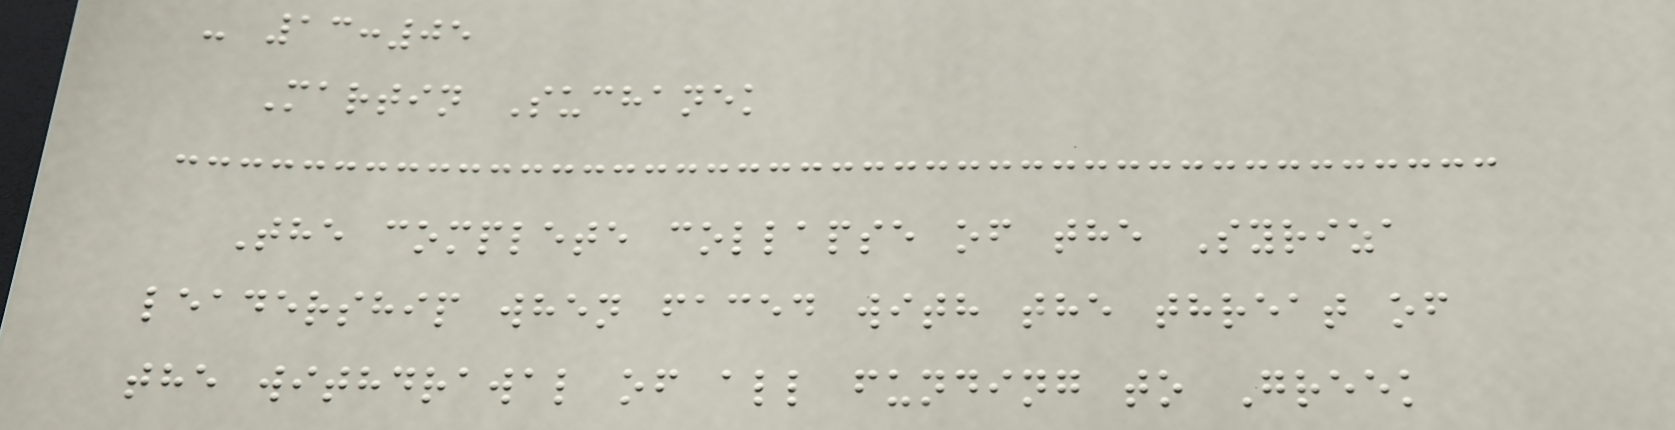- 13:05
Martin Suchanek
The complete collapse of the Syriza
leadership when faced with the threat of
the withdrawal of all funding to Greek
